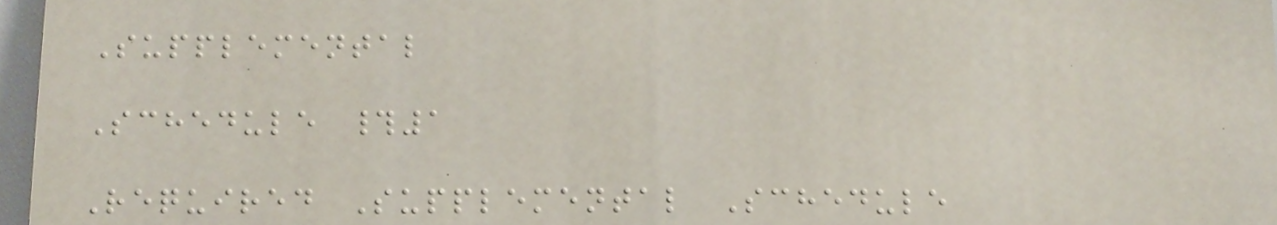Supplemental
Schedule #1
Required Supplemental Schedule
